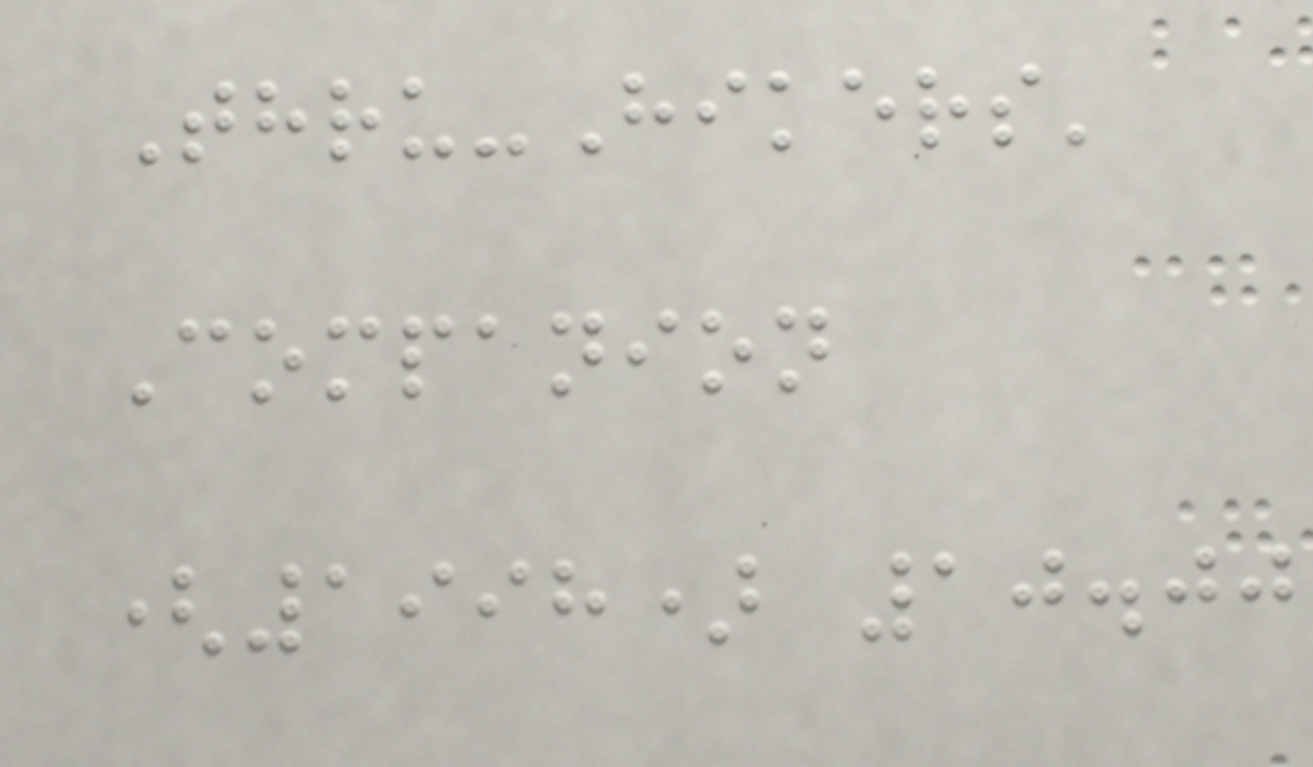Thru-Hikers'
Companion
(1998) 10.00
